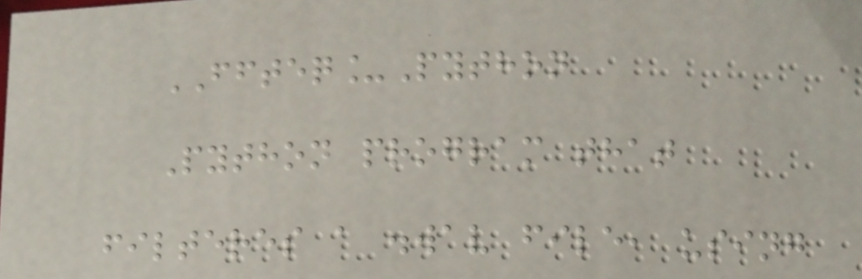FFTEQ_Python
Python program that
filteres a .wav file, using
